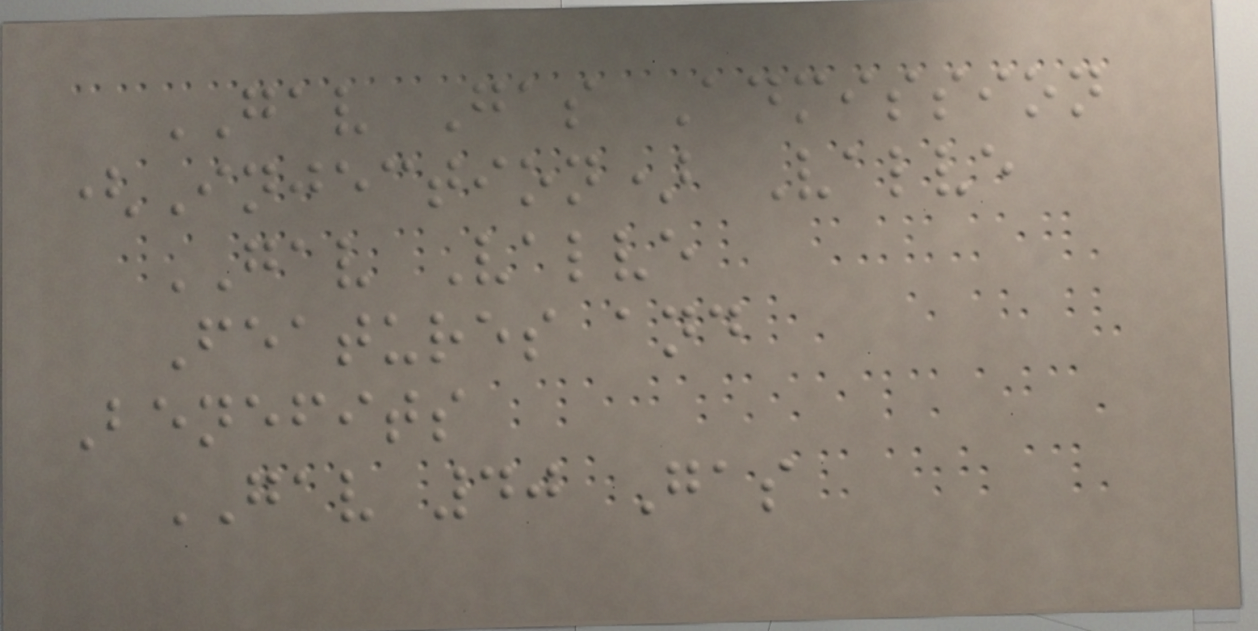GAV Gas Admission
(Injection) Valve
GAV Valve
Features and
Benefits
GAV 40 Gas
